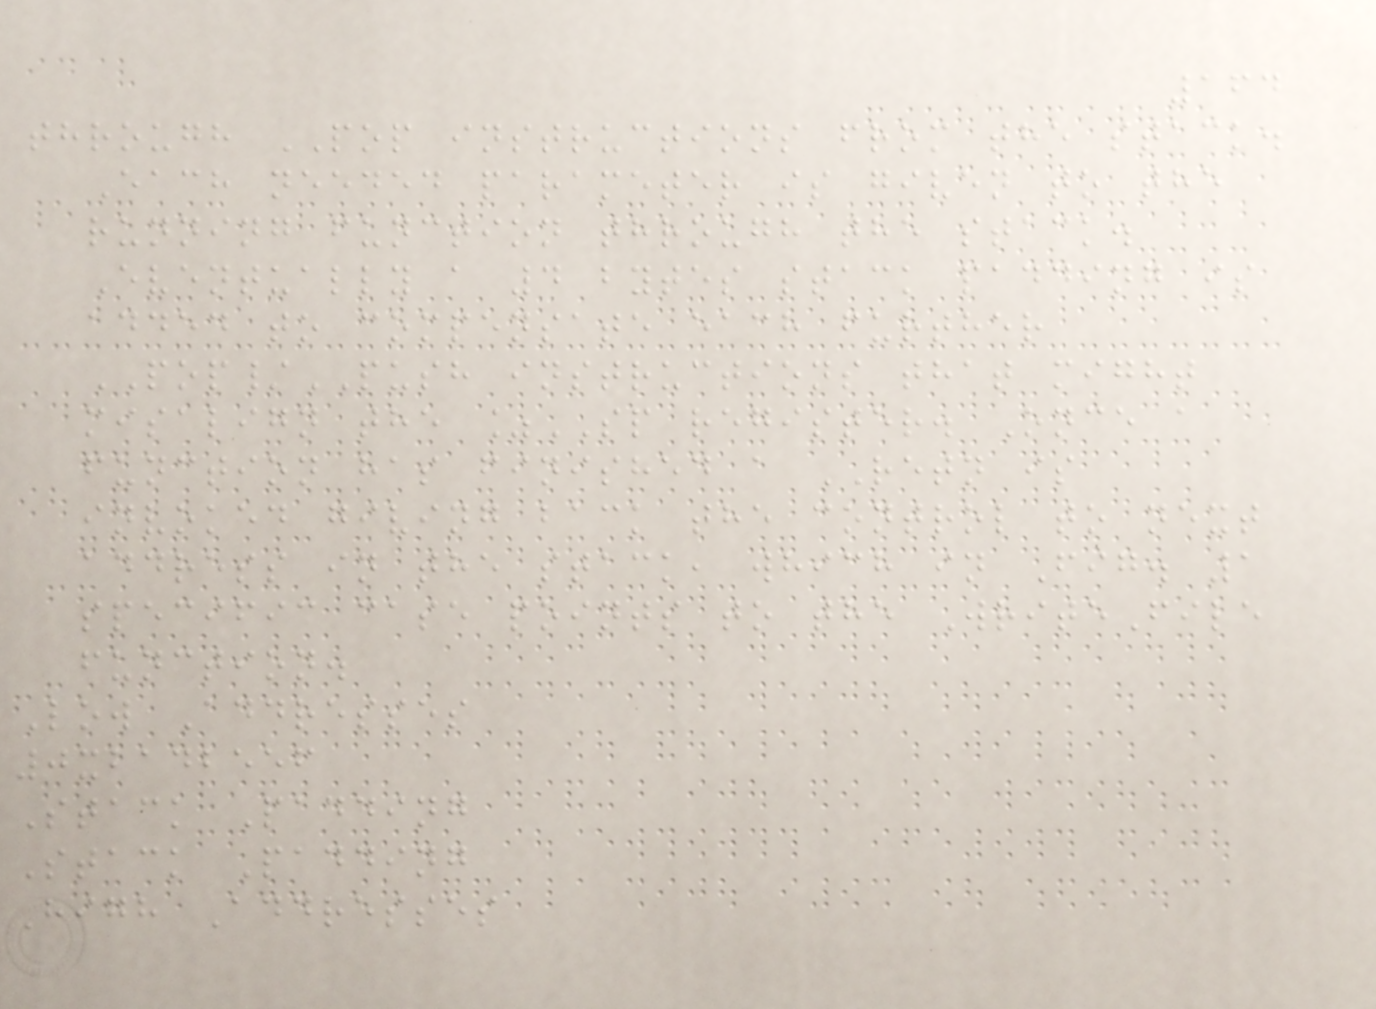164
through POP instructions from the stack.
Each needed parameter is given to the
running function through the stack.
Eventually a 4 bytes stack padding is
added to compensate each further
POP/PUSH instructions that might
misalign the %SP register. Once a
function has finished a RETN is
invoked giving back the control to next
address in the stack, which in Fig. 1
specific case points to the WriteFile
function.
Low Addresses
0xbadbeef
Stack Padding
Stack Padding
High Addresses
